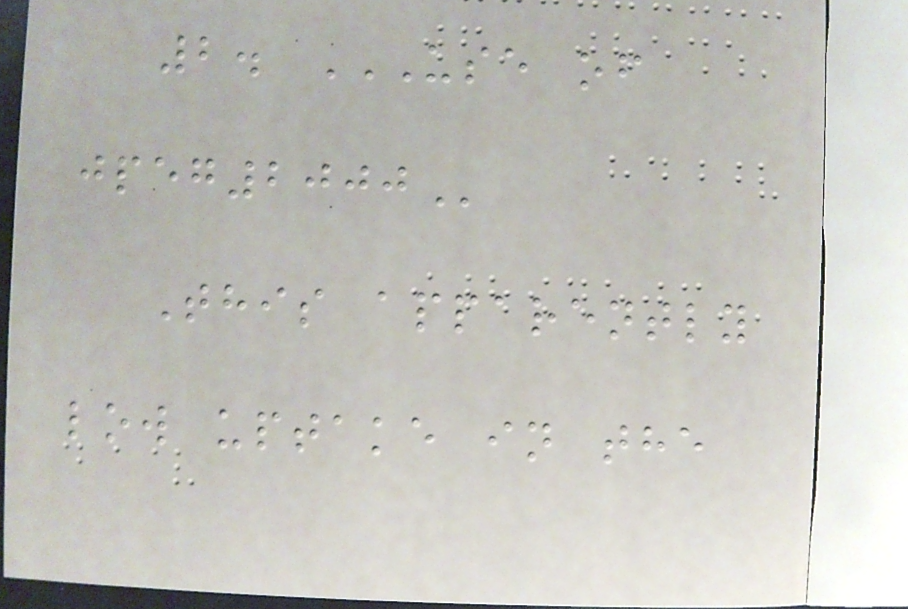2. USE OF
JPEG2000
This apparently
low uptake in the
